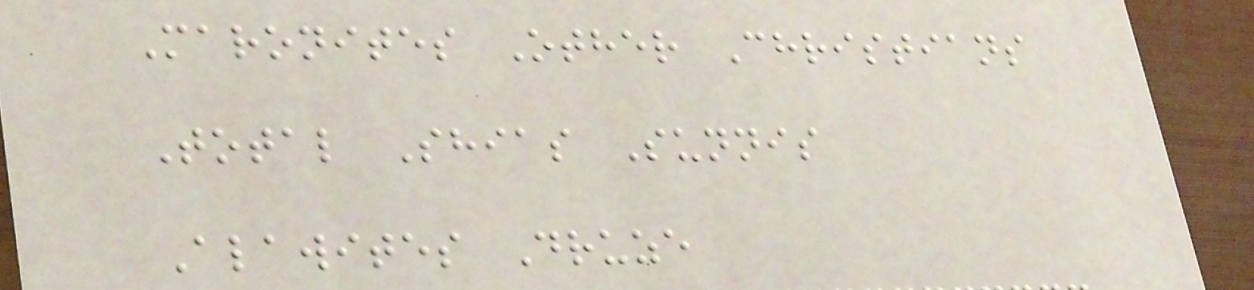Maronites Other Christians
Total Shias Sunnis
Alawites Druze
